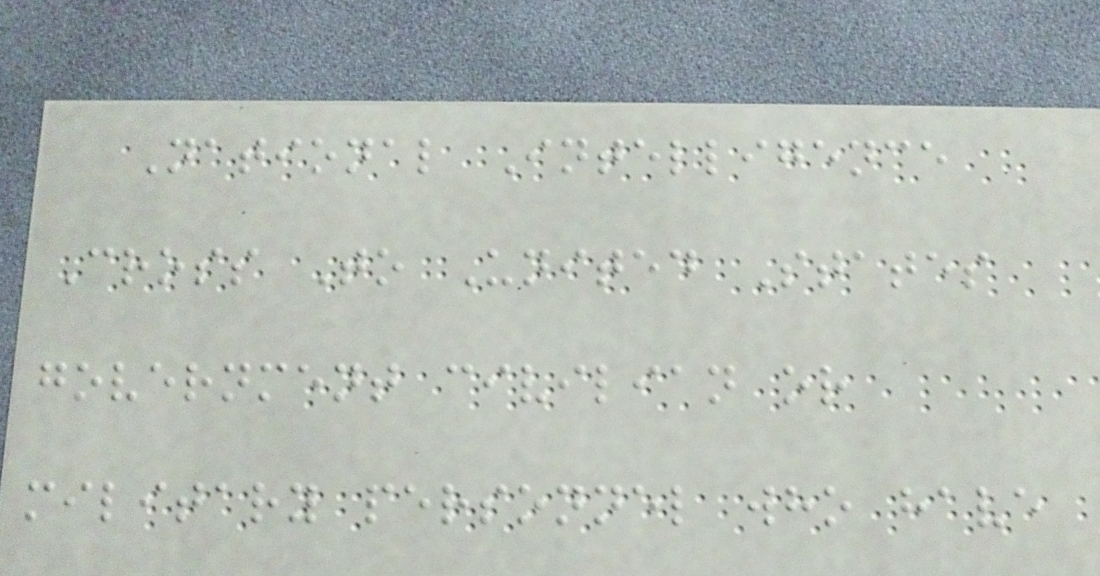National Intelligence
Cross To United States
government civilian or
military personnel who have
